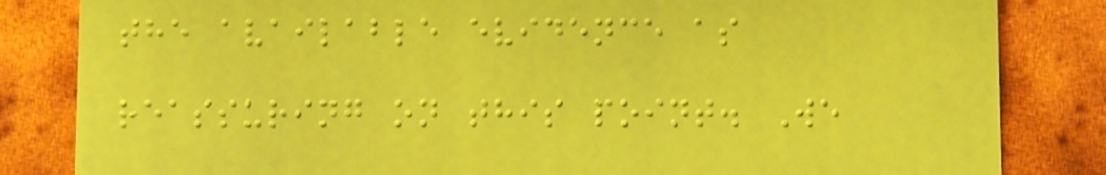the available evidence as
reassuring on this point. We
